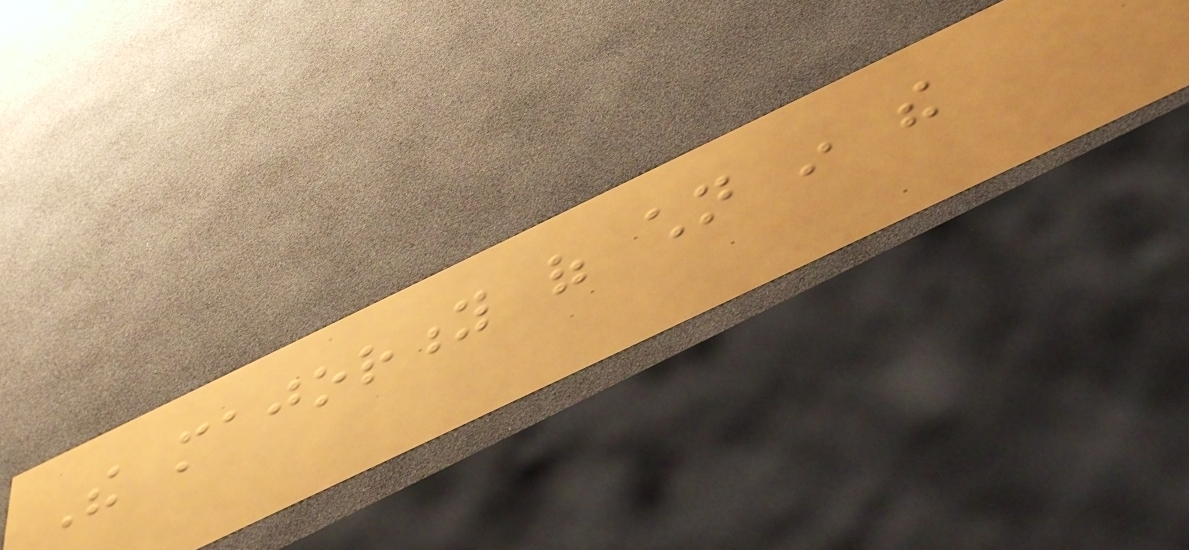The majority of children in the
